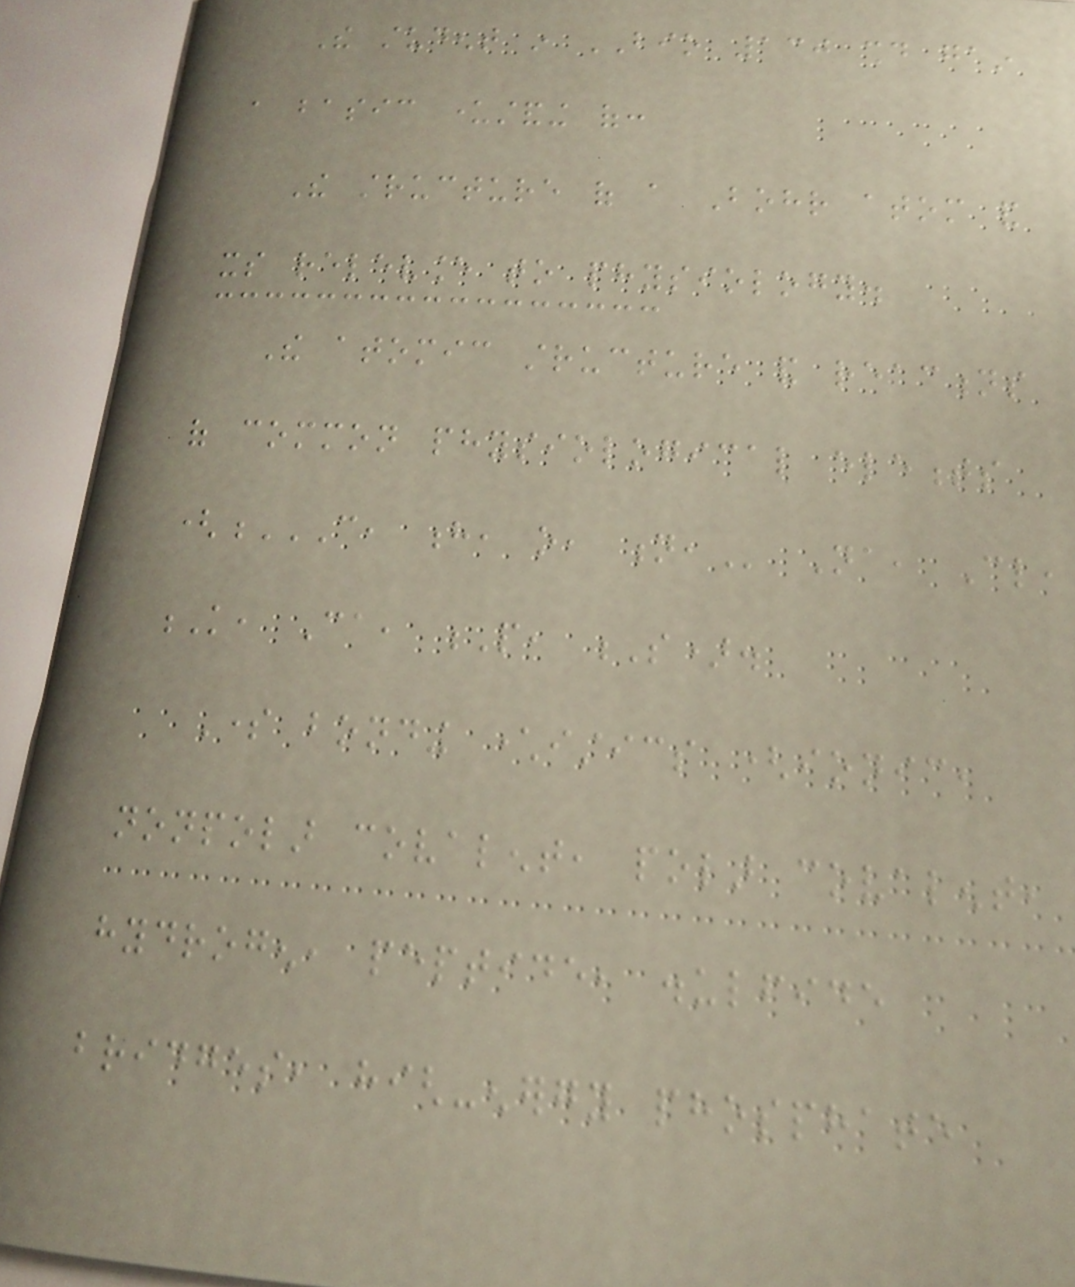The student in BIO 130 should gain
a basic understanding of:
The structure of a Bohr atom and
its relevance to physiology.
The atomic structure and reactions
of common physiological elements
(C, H, O, N, Na, Cl,
K, Ca, P, S).
Some bonding characteristics (ionic,
nonpolar covalent, polar covalent,
hydrogen, peptide, disulfide
bridges, high-energy phosphate
